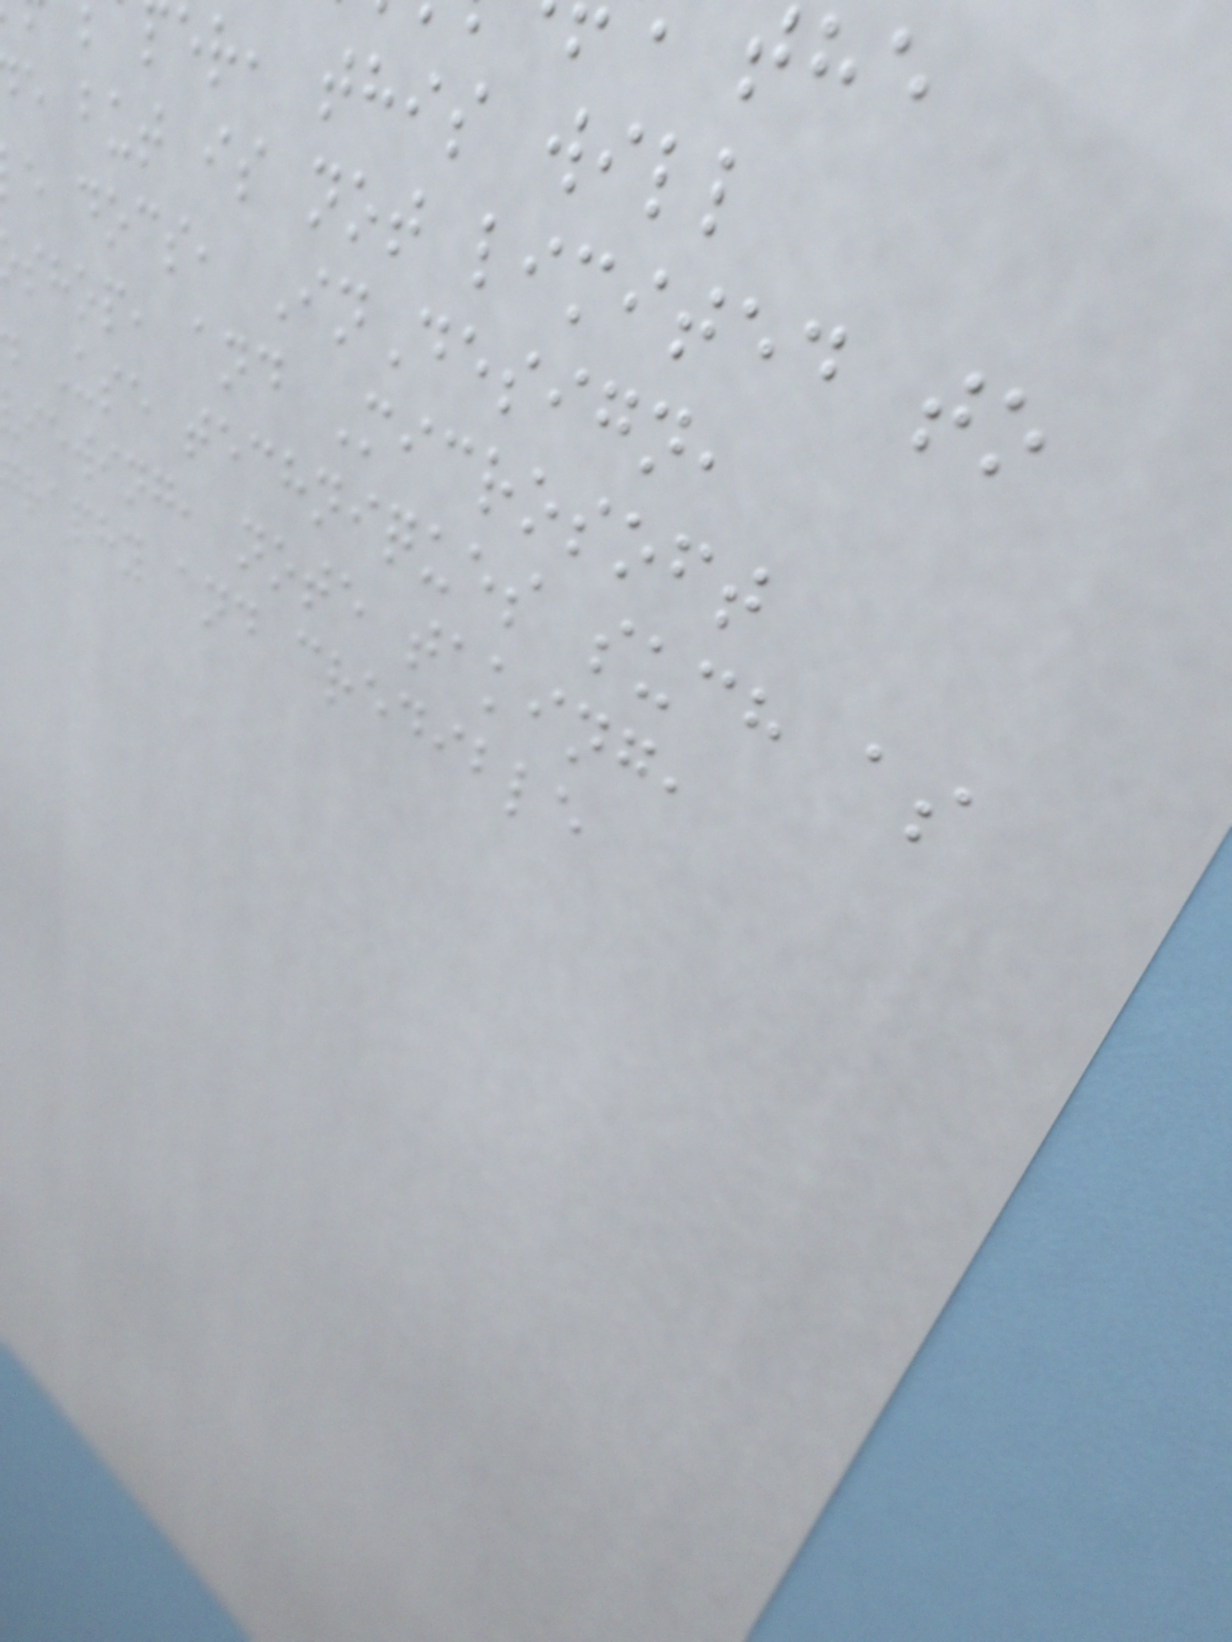er, this will
e but is not limited to
e docs, InDesign,
shop, and Microsoft
Use techniques such as
viewing, note taking,
graphy and credible
